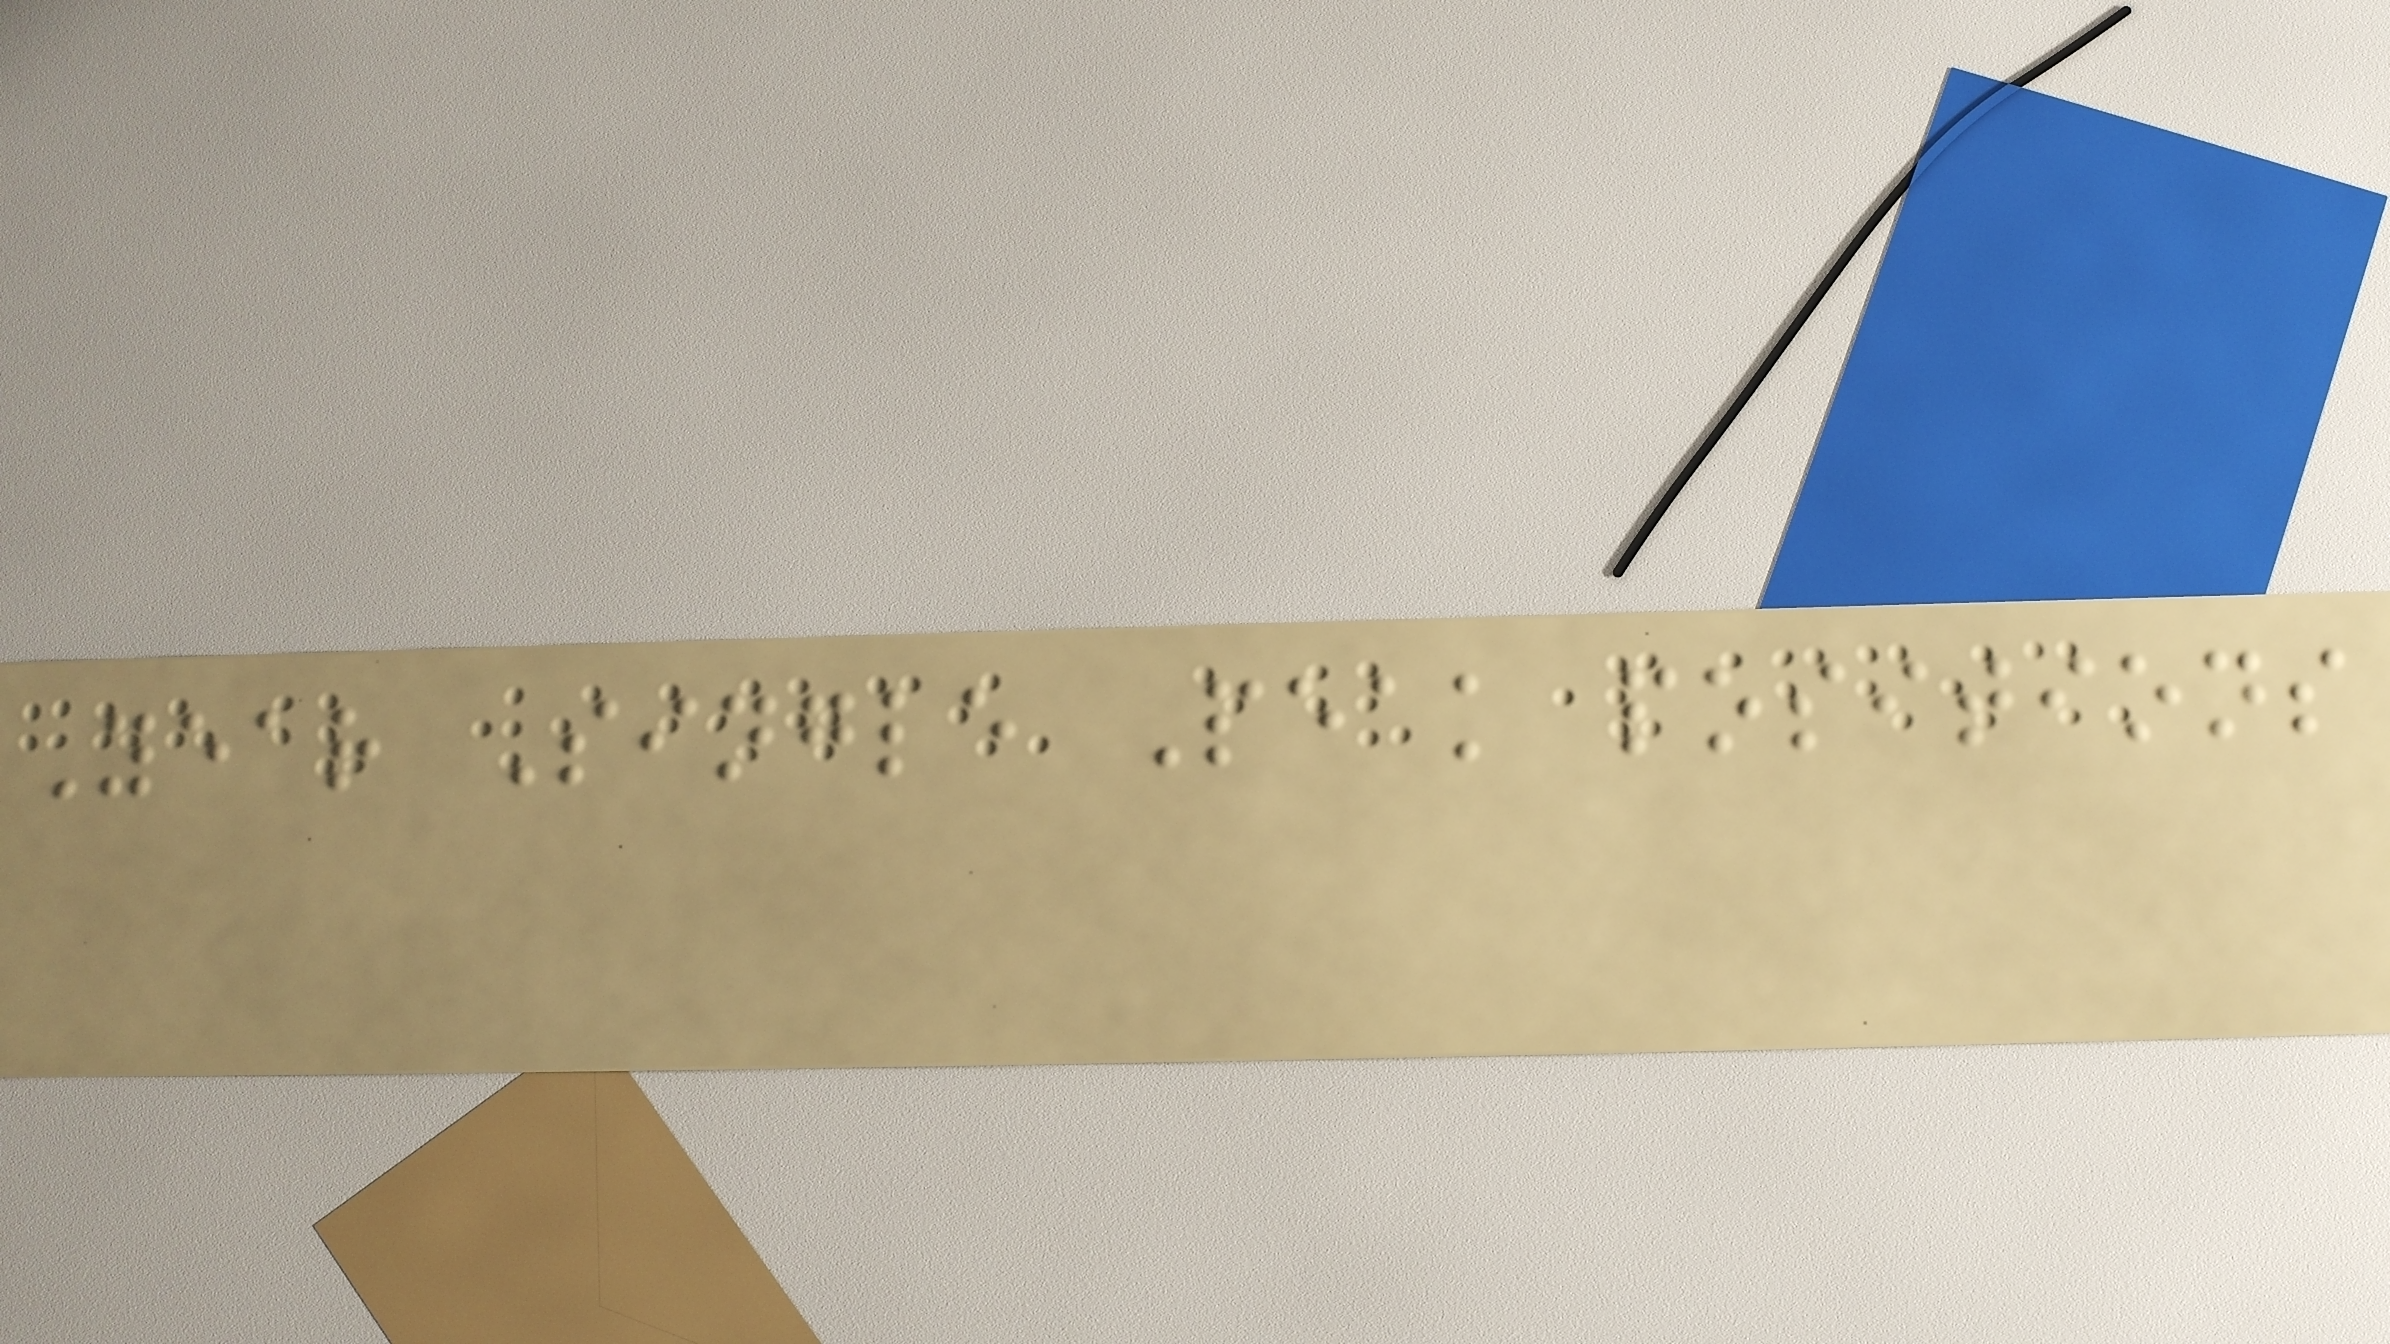Year Single Peak positions
